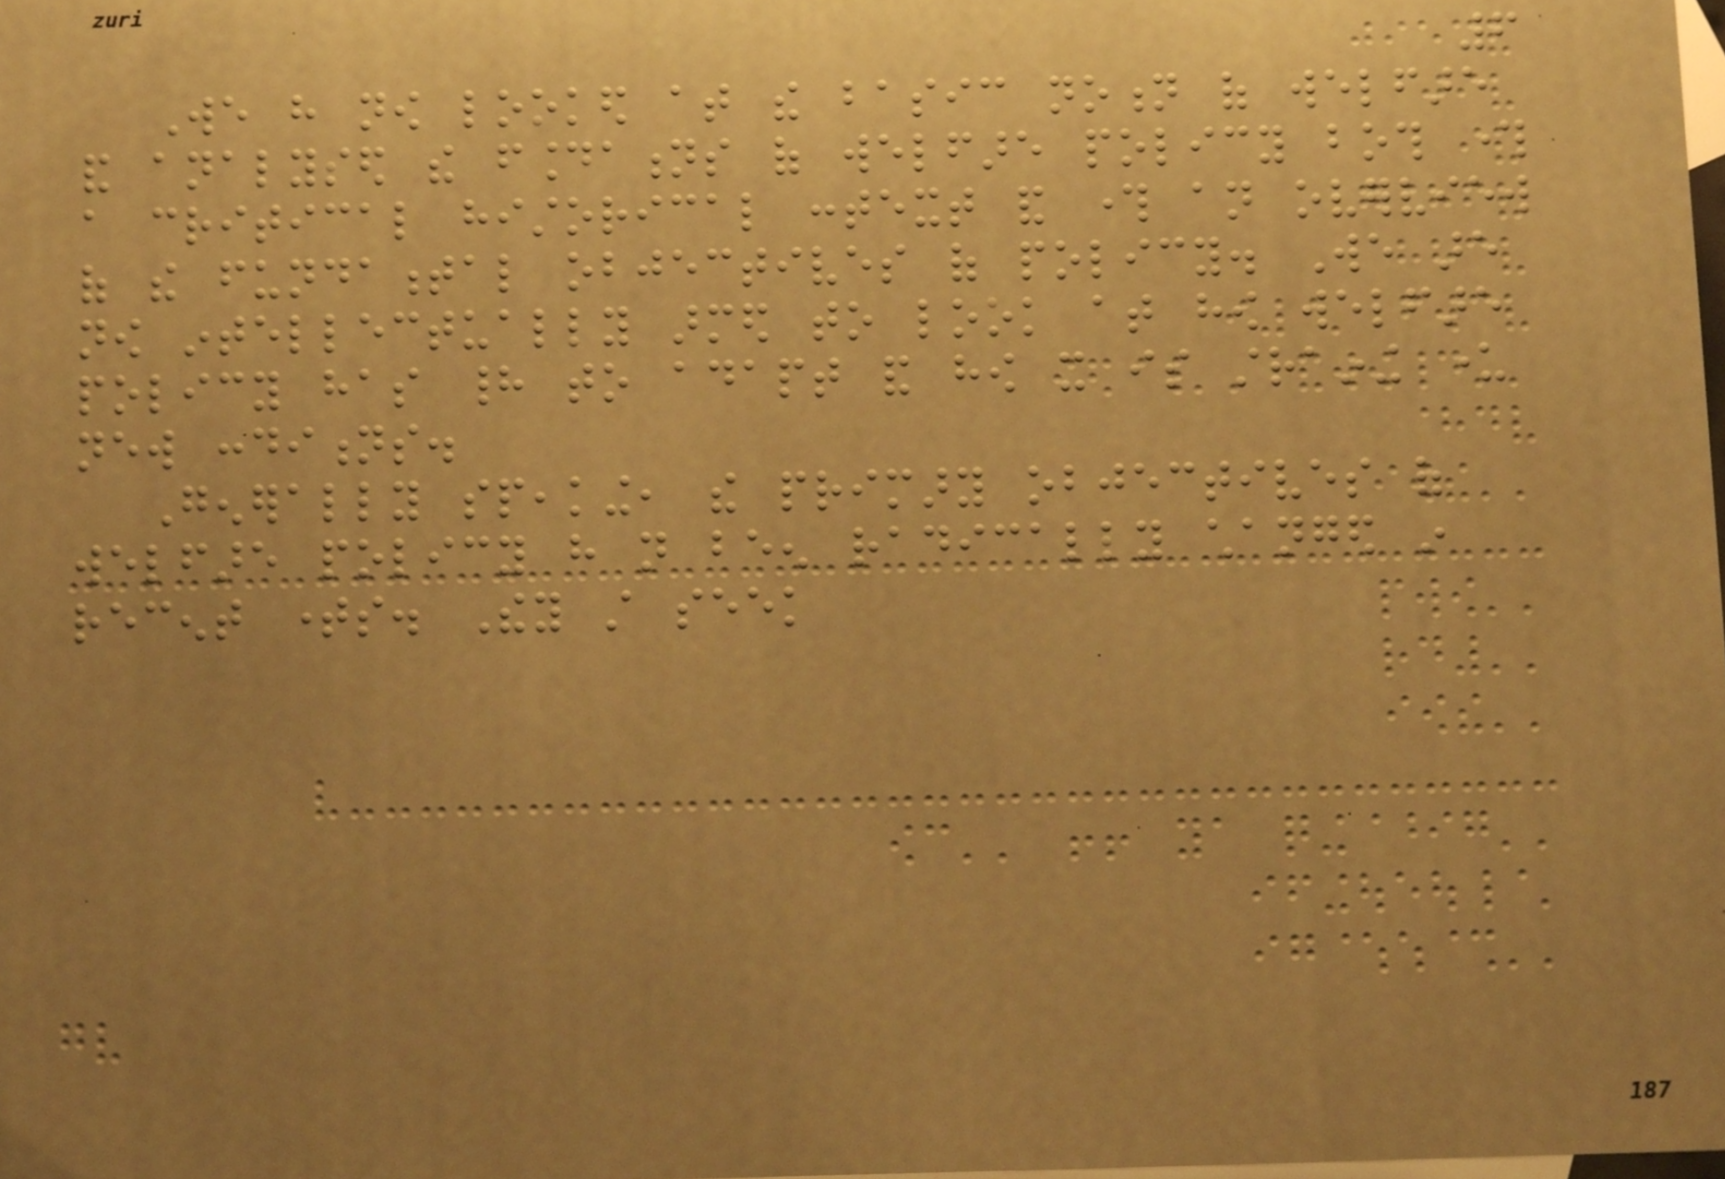6
We have now looked at the basic notion of welfare
and analysed the foundations of welfare policy both through
a critical historical context and through an overview
of the fundamental objectives of policy. We are
now intellectually armed to look at how welfare
policy has had to adapt and how it is straining under
new conditions.
Generally speaking, the primary objectives of
welfare policy have not been radically changed in
recent times. They still seek
